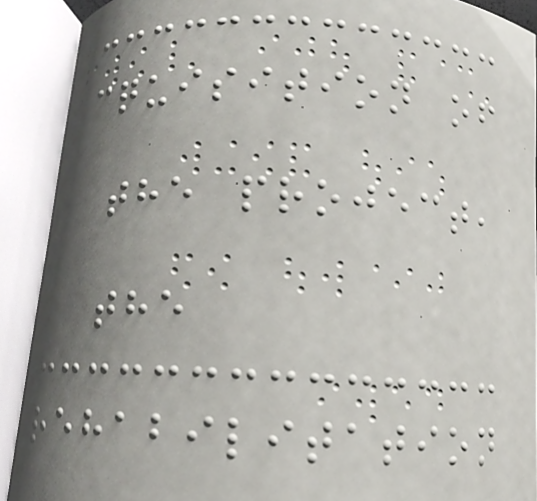acquisition of
the project,
the
rehabilitation
